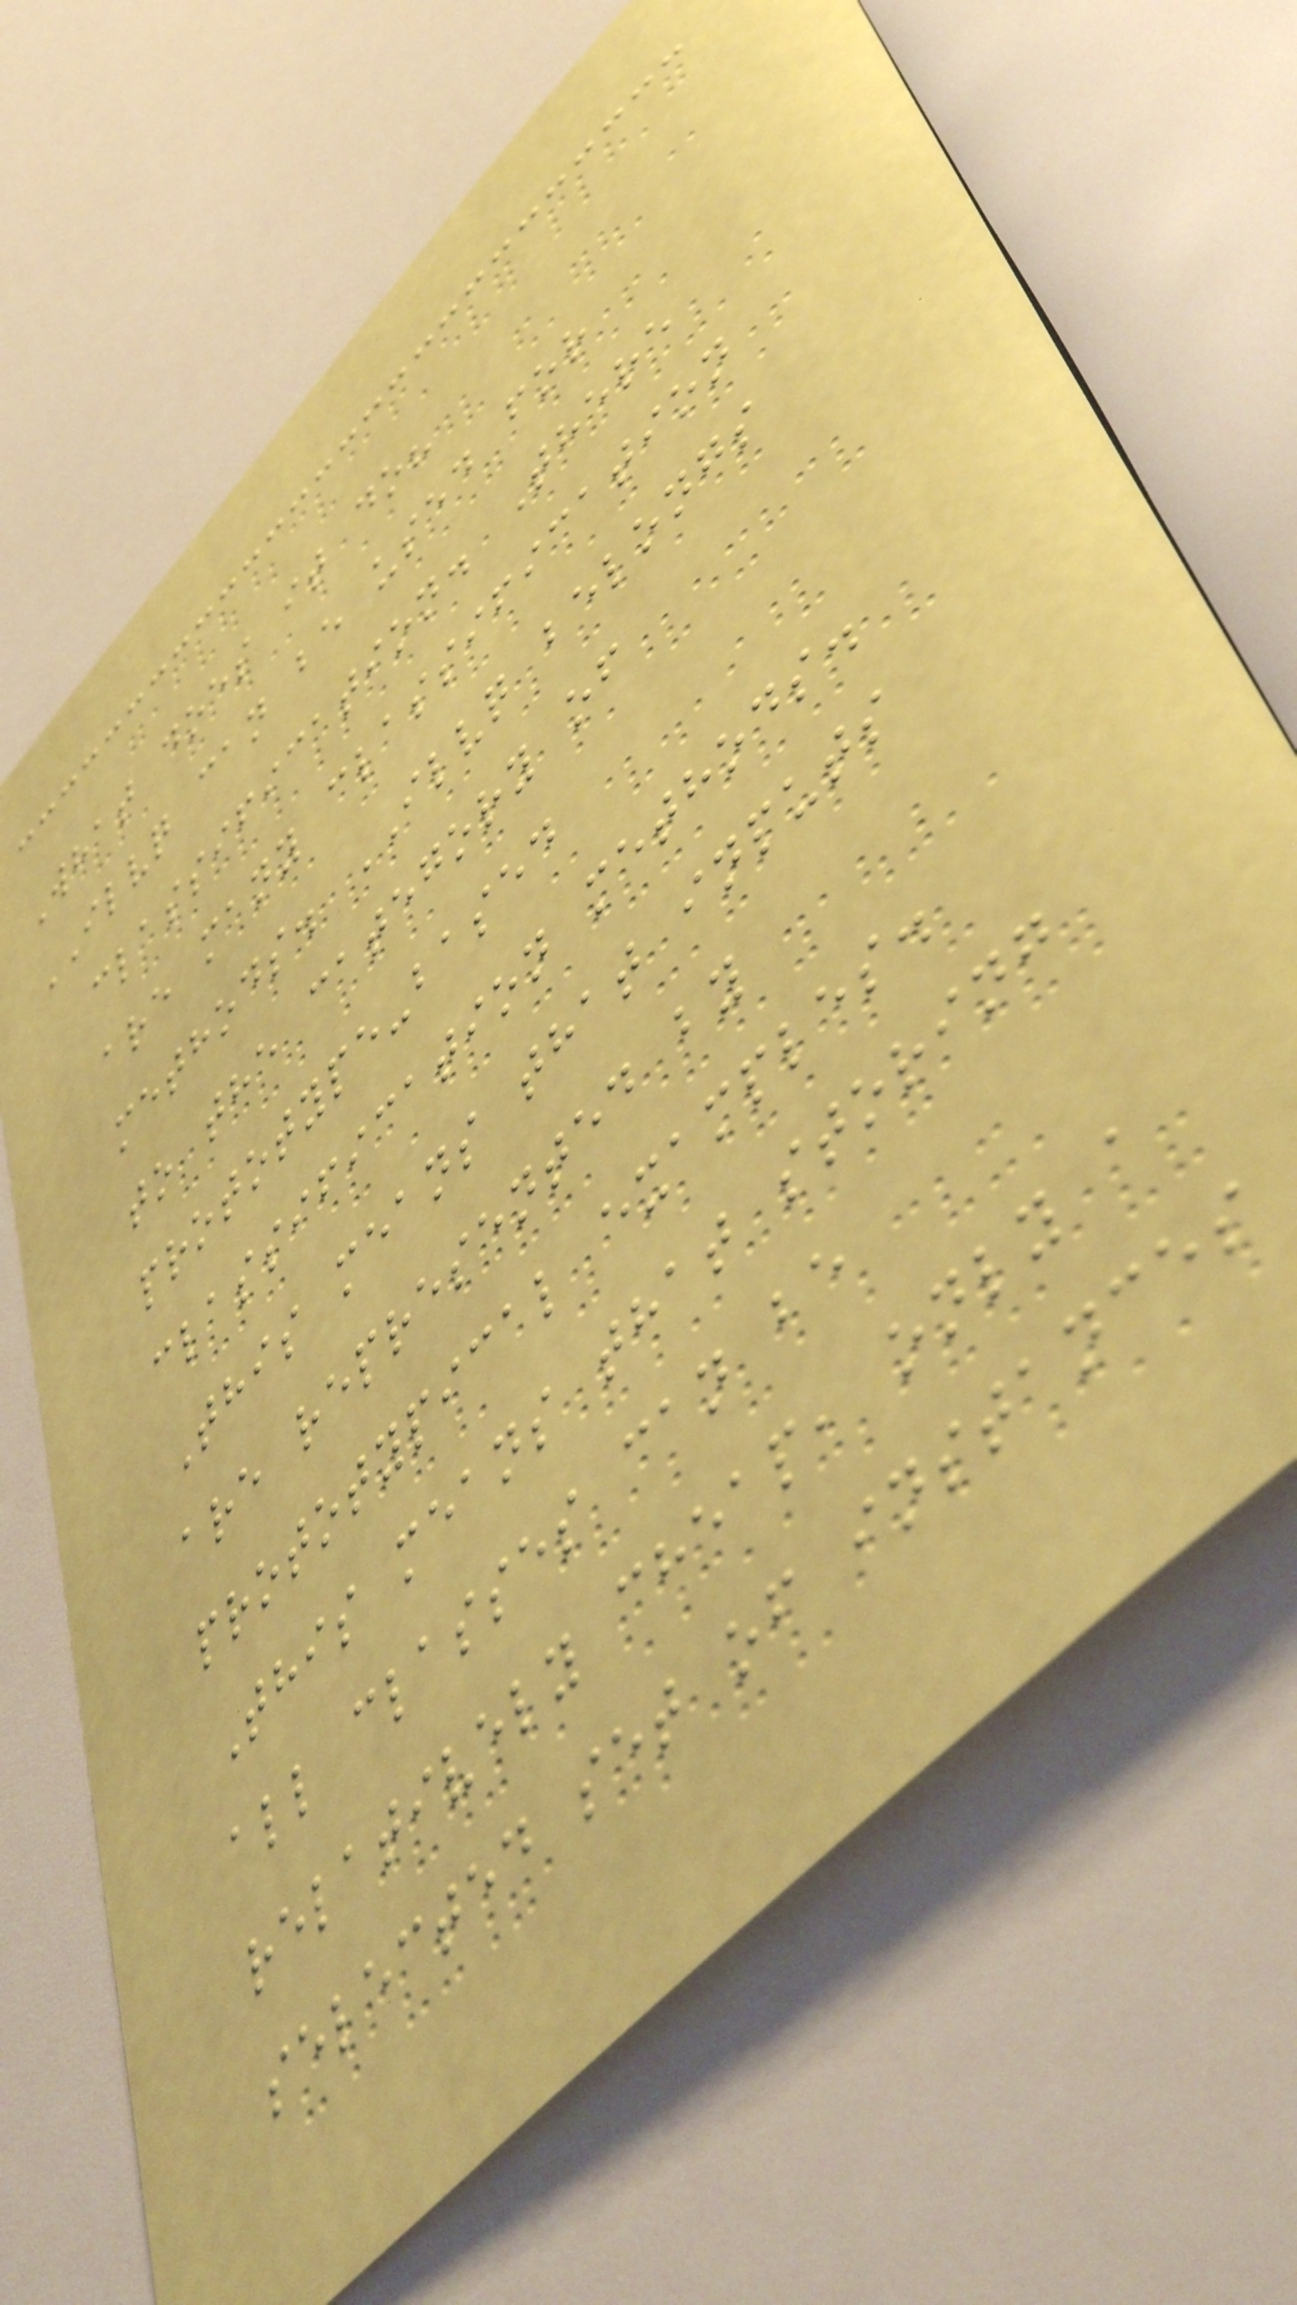What does it do?
ILVQ can be used for
classification. There
are many classification
methods. ILVQ belongs
to the category of
prototype-based
classification methods.
This means that inputs
are represented by
prototypical examples.
This means that storing
all classes can be
relatively cheap, only a
selected set of instances
